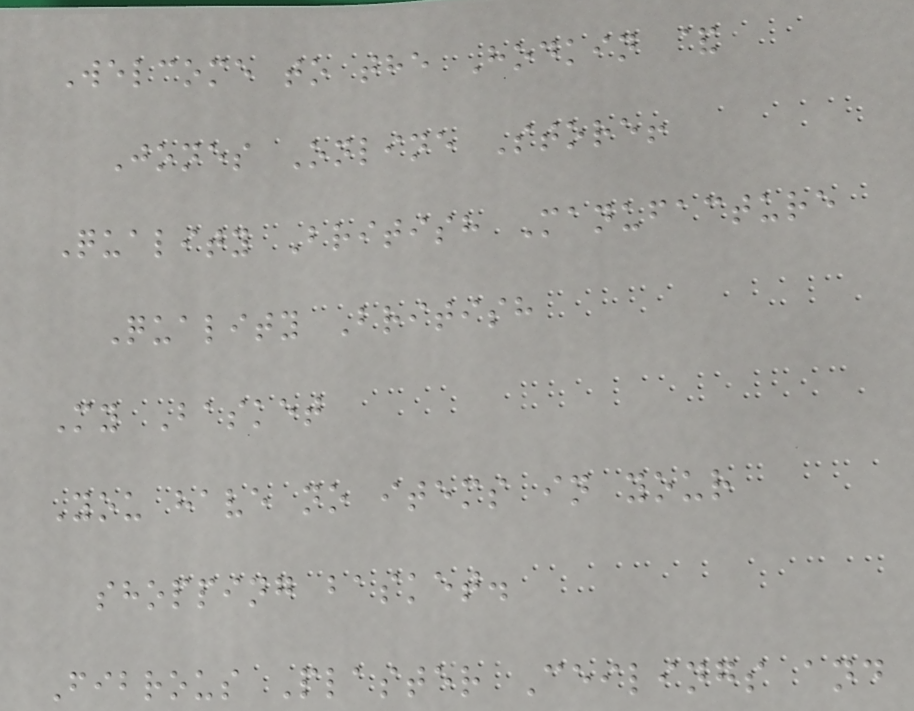Welcome to the Hodkin &
Jones Online Store!
Quality British Manufacture
Quality British
My Basket
You have no items in your
shopping basket.
Fibrous Plaster Ceilings and
